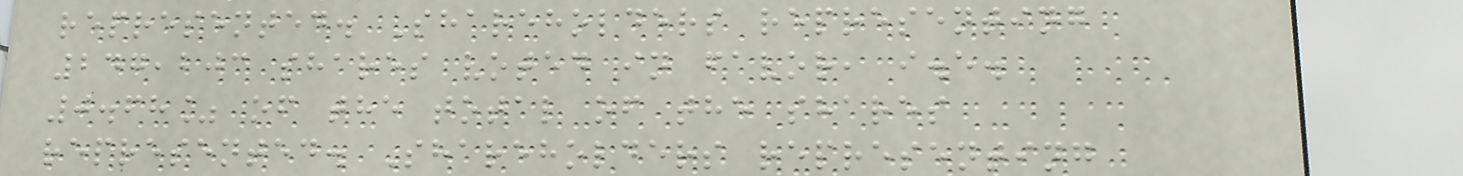represented. Shareholders representing
247,203 shares voted in favor, i.e.
0.68% of the total of the shares
represented. Shareholders representing
